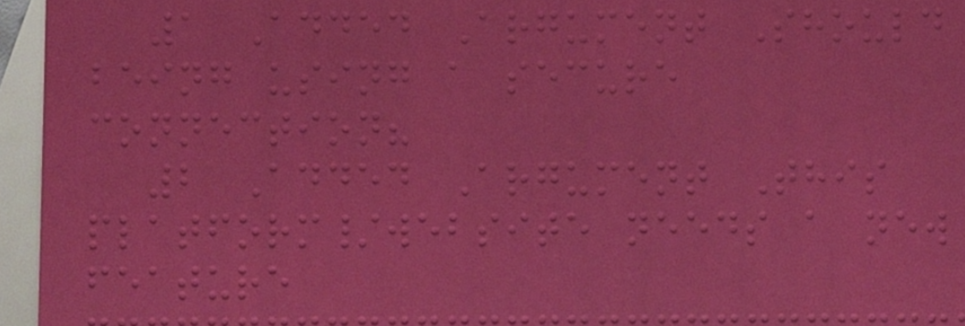1 Added Argument Should
being using a secure
connection?
2 Added Argument This
platform/website needs a new
feature
